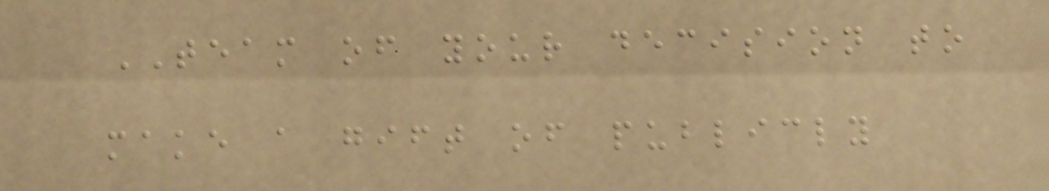TEAM of your decision to
make a gift of publicly
